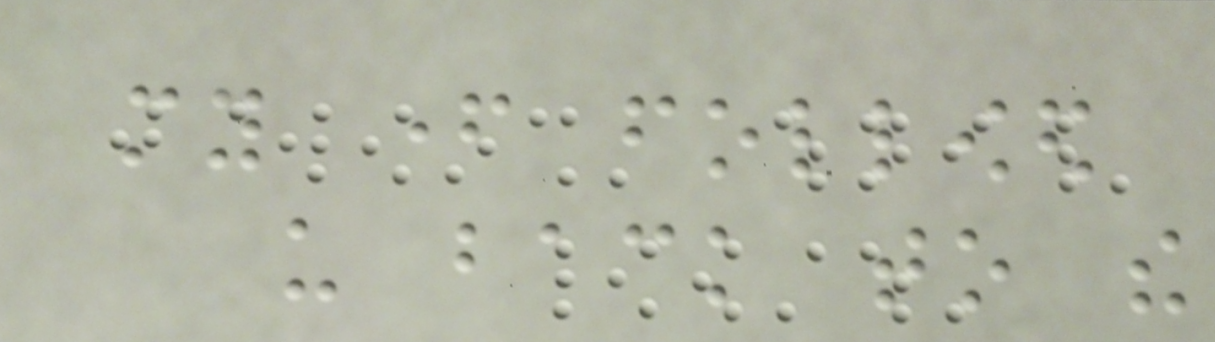my father followed
us back to the
